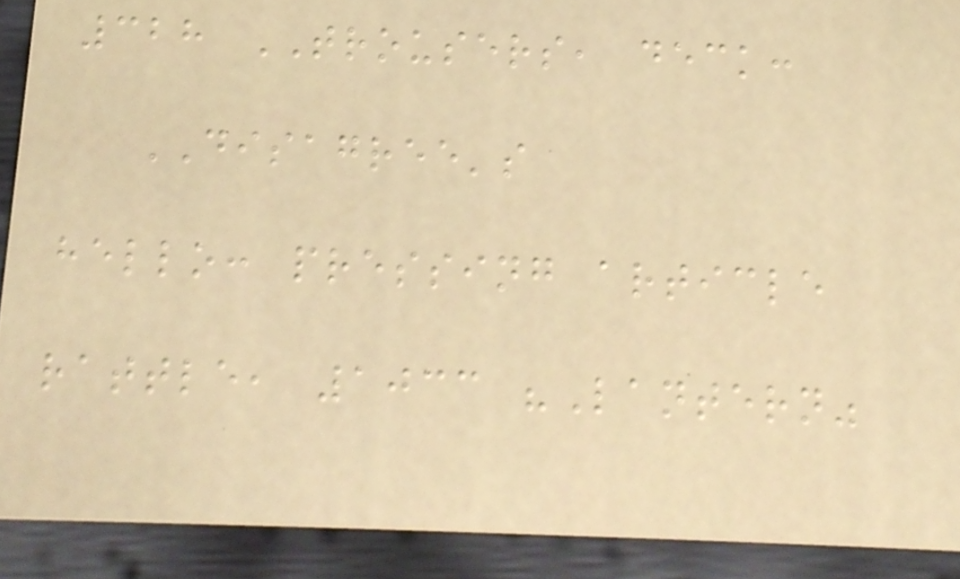328 TROUSERS, deck:
DISAGREE's
hello: pressing article
rattle, 1033 "Lantern"
